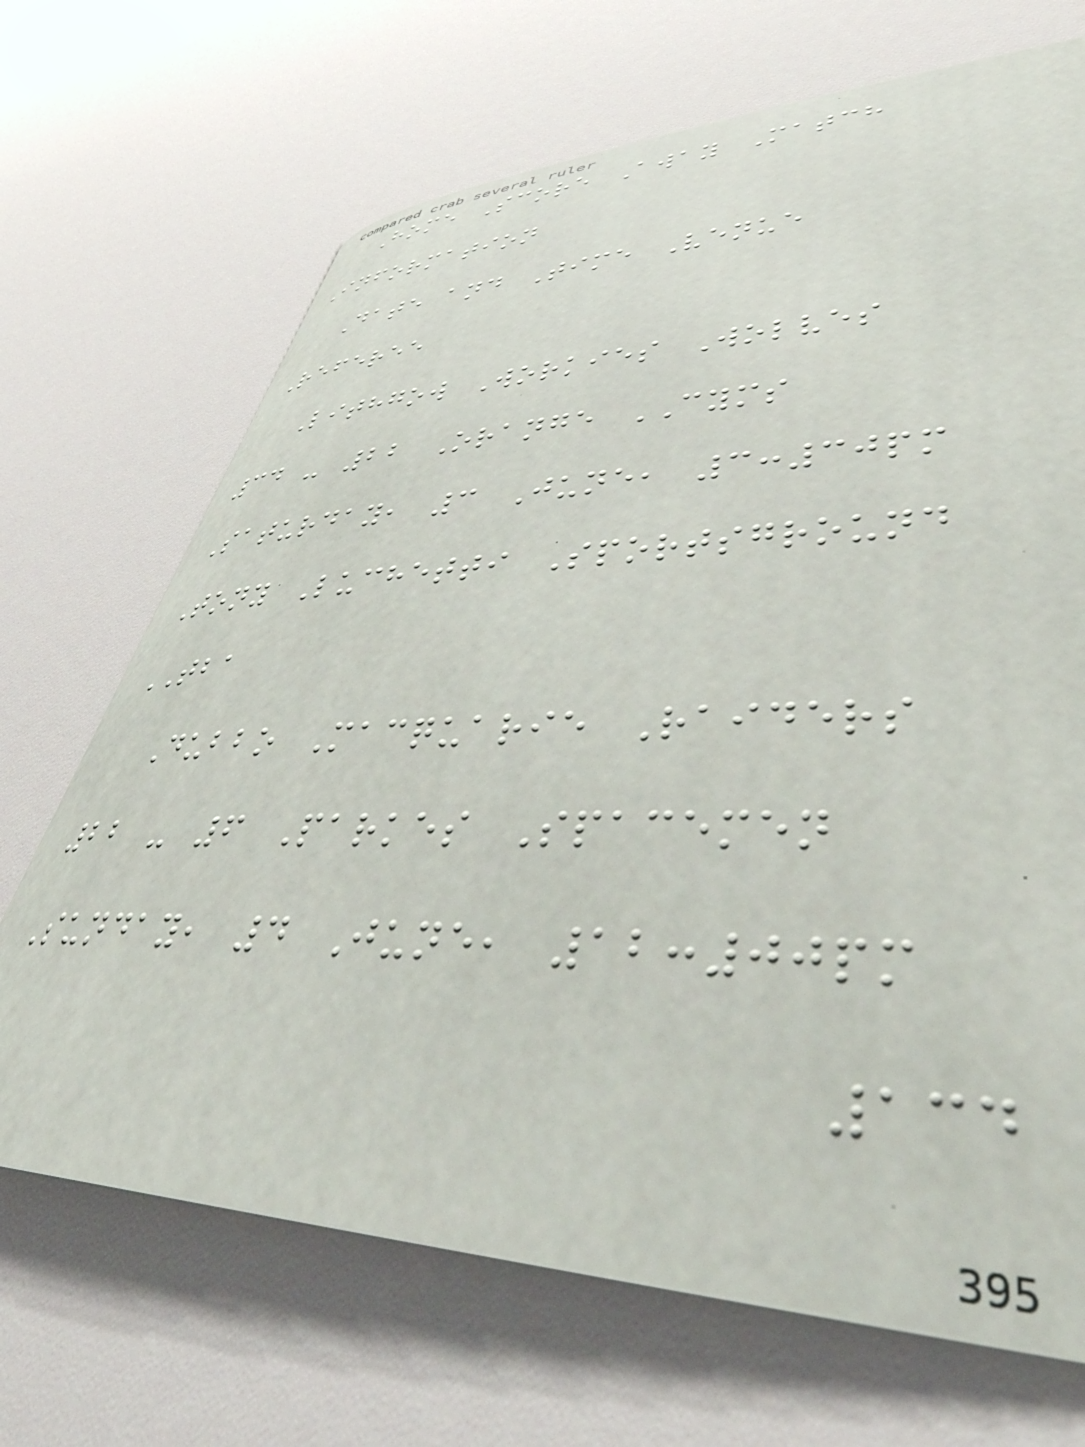Home Score Away Match
Information
Date and Time Venue
Referee
Lithgow Workies Wolves
34 - 22 Orange CYMS
Saturday, 3 June, 3:30pm
Tony Luchetti Sportsground
TBA
Dubbo Macquarie Raiders
22 - 6 Parkes Spacemen
Sunday, 4 June, 12:00pm
134
